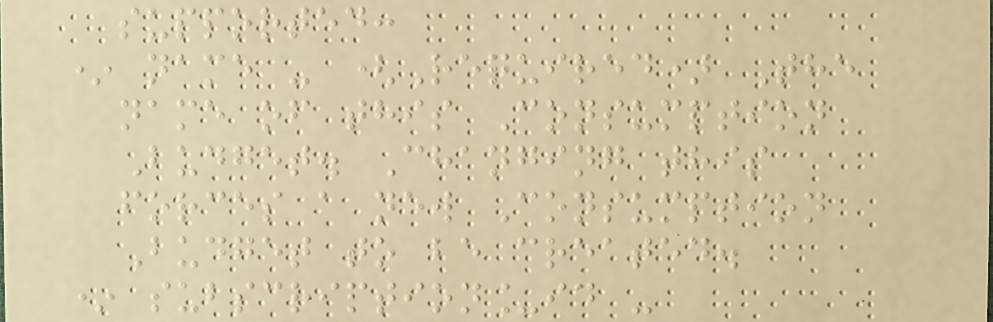supported:
* name - (Required) The
name of this Consumption
Budget. Changing this
forces a new Consumption
Budget to be created.
* subscription_id -
